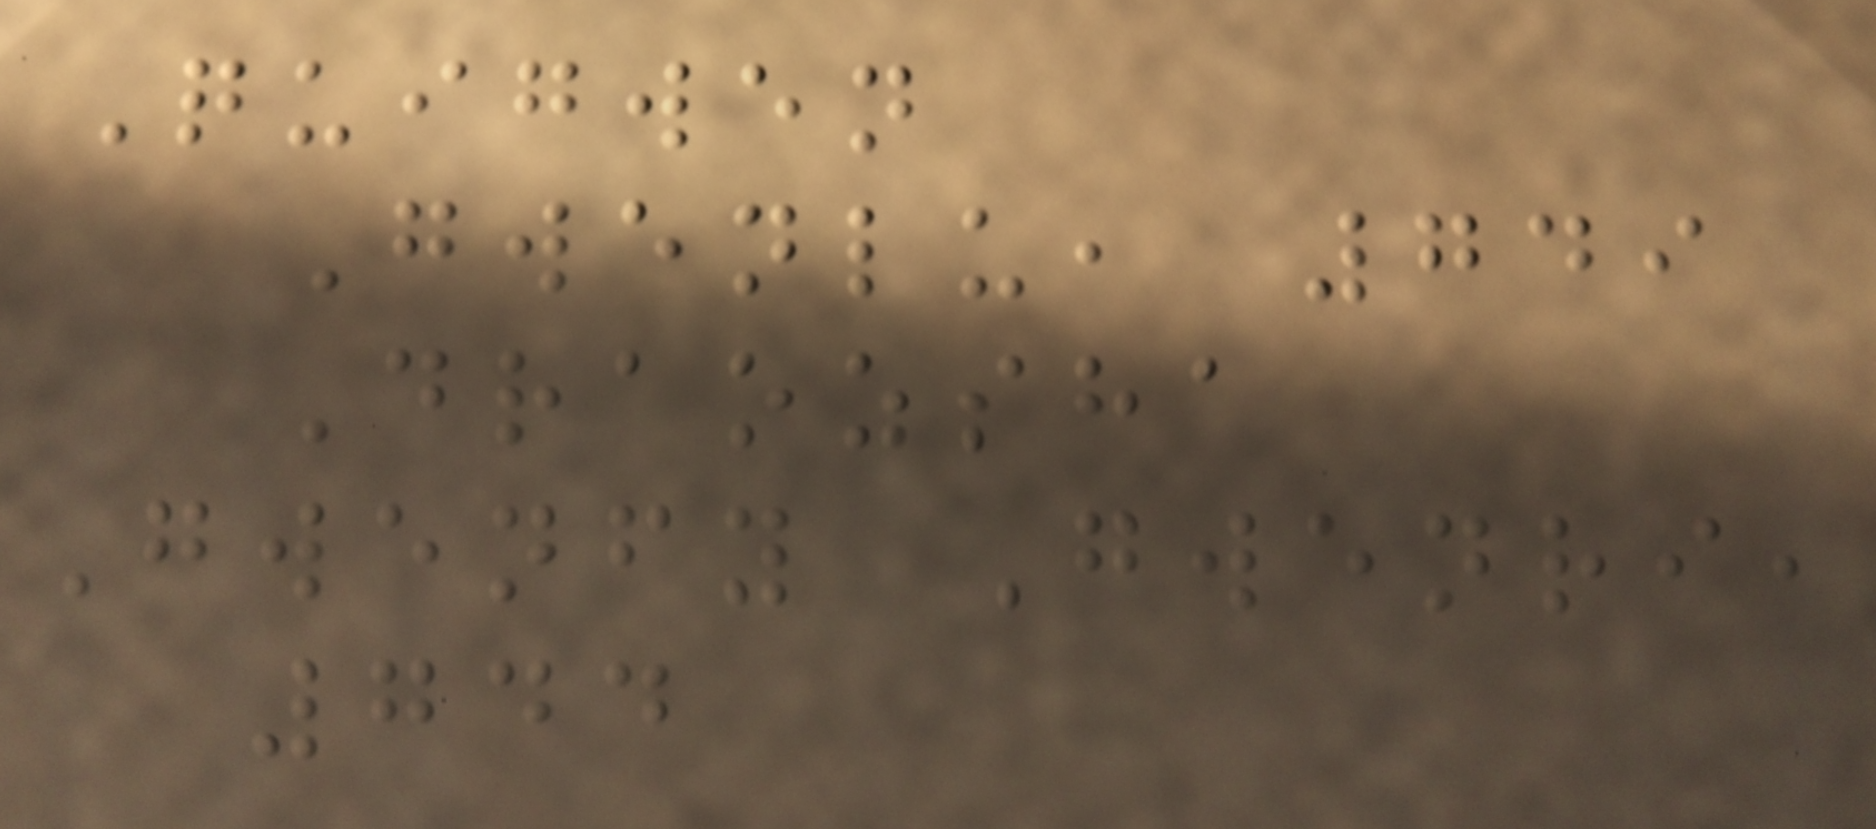Quigwen
Gwenlu, 749
Draozsha
Gwenfy Gwenri,
744
